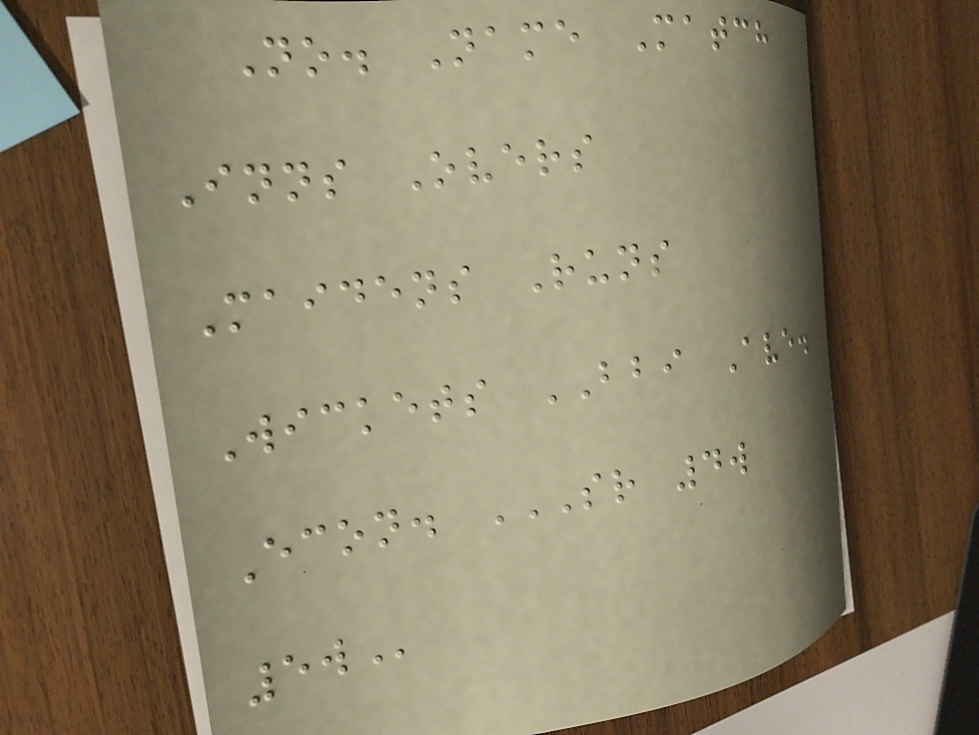No. Name Match
Inns Overs
Maidens Runs
Wickets BBI Ave.
Econ. SR 4W
5W
